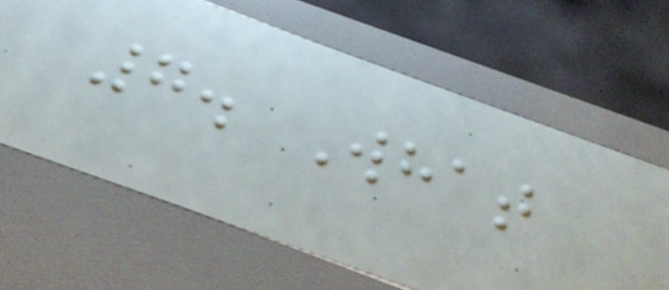7. What
